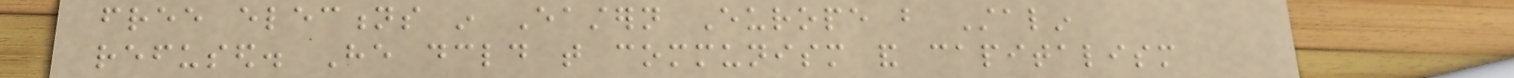free elections in Eastern Europe but Stalin
refused. He declared that communism and capitalism
